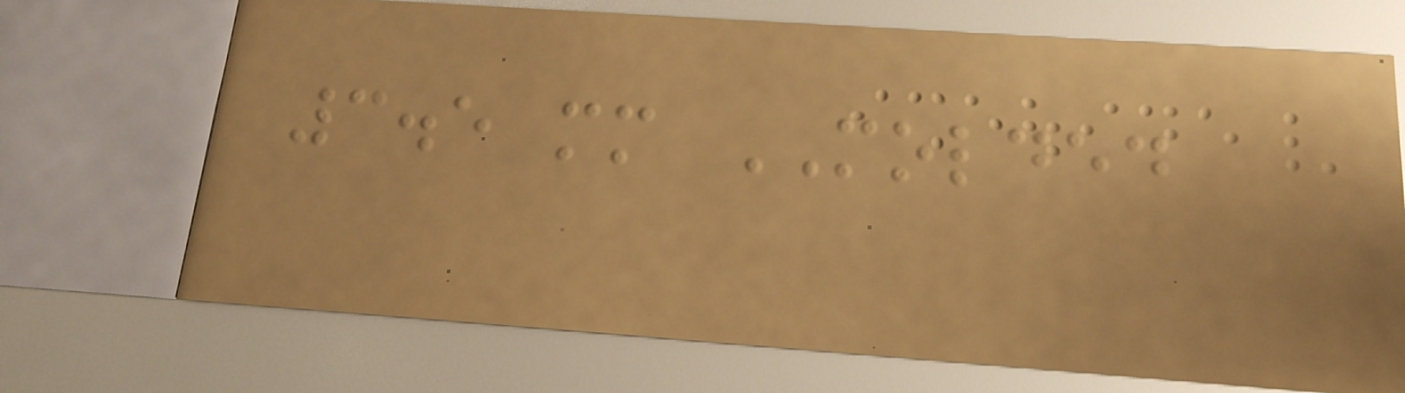3.5 mm MOLDED
